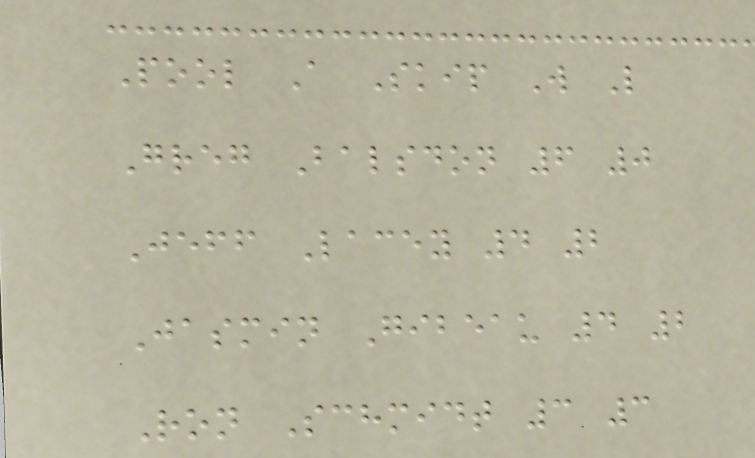Pool A Skip W L
Greg Balsdon 6 0
Jeff Lacey 4 2
Jasmin Gibeau 4 2
Ron Schmidt 3 3
